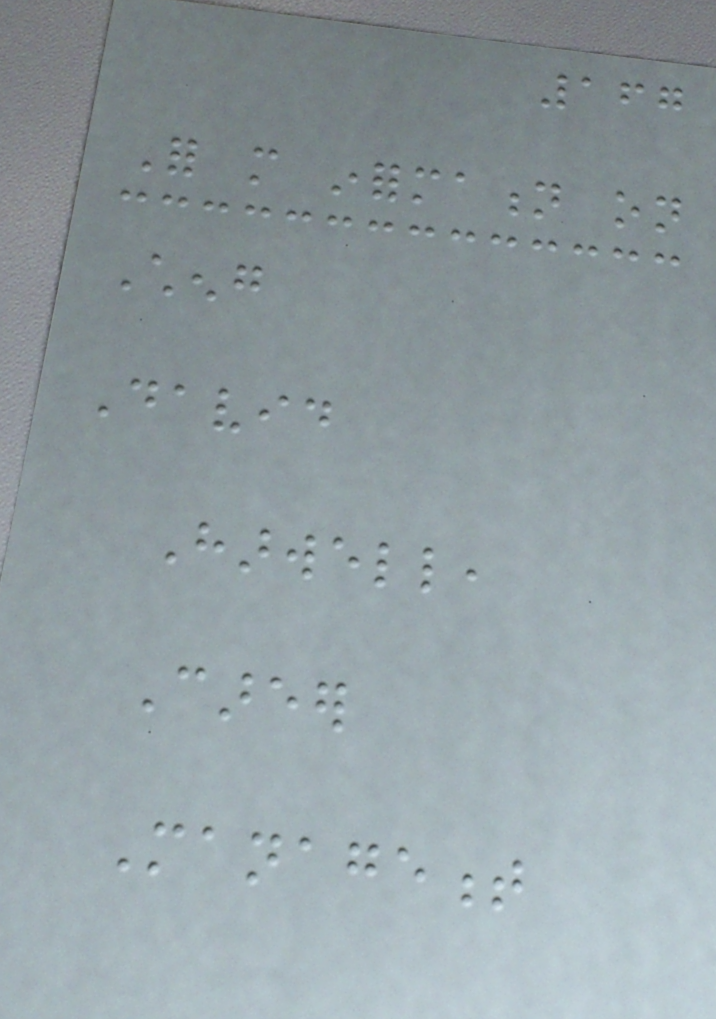167
For more information on
Cheng
David
Harwell,
Career
Management
